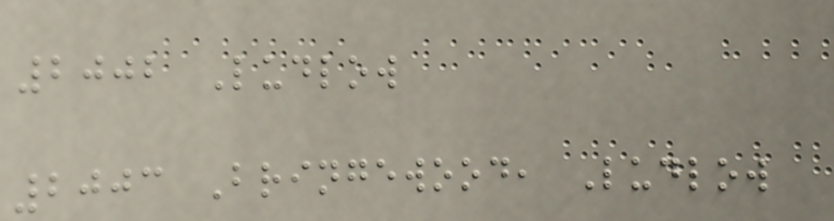2002 Ludlow
2003 Bringewood, Ludlow
